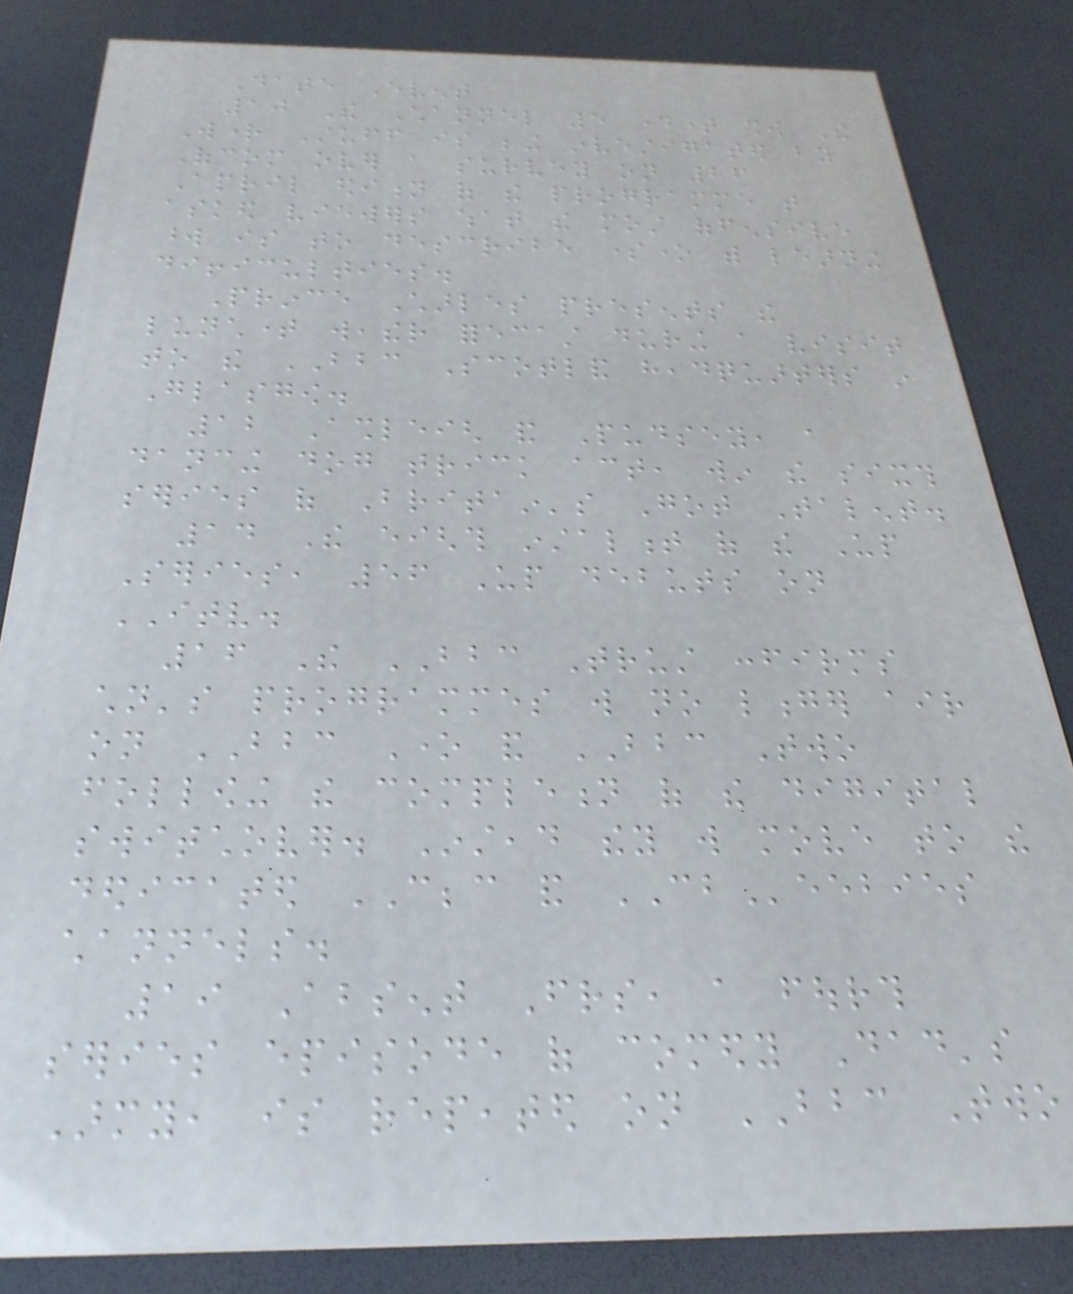Date Event
10 The Channel 5 daytime show The
Wright Stuff is being investigated by
Ofcom over a survey on 26
April edition of the programme that
asked viewers what the most offensive
word is to describe someone with learning
difficulties.
Prince Charles presents the
lunchtime weather forecast during a visit
to the BBC Scotland headquarters in
Glasgow.
12 Ashleigh and Pudsey, a
dancing dog trick act, win the sixth
series of Britain's Got Talent.
14 The eighth instalment of the Up
Series, 56 Up debuts on
ITV.
16 The BBC Trust confirms
children's programmes will no longer air
on BBC One and BBC Two
following the completion of the digital
switchover. Instead they will move to the
dedicated CBBC and CBeebies
channels.
19 Absent Friends, a fourth
series episode of comedy Dad's
Army, is repeated on BBC Two
